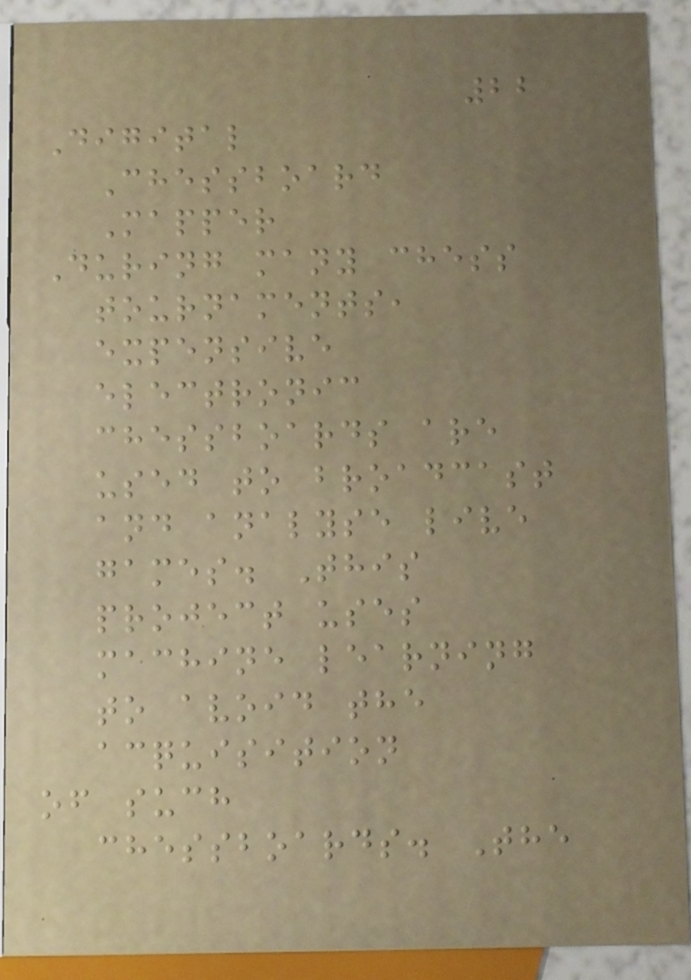22
Digital
Chessboard
Mapper
During many chess
tournaments,
expensive
electronic
chessboards are
used to broadcast
and analyse live
games. This
project uses
machine learning
to avoid the
acquisition
of such
chessboards. The
